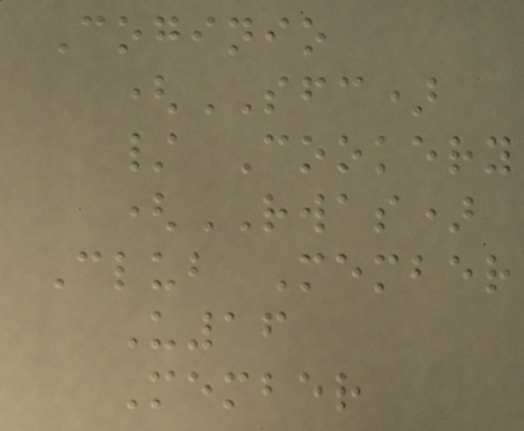Coginio
(SFC)
/ Cookery
(RWAS)
Club Member
U16
Member
